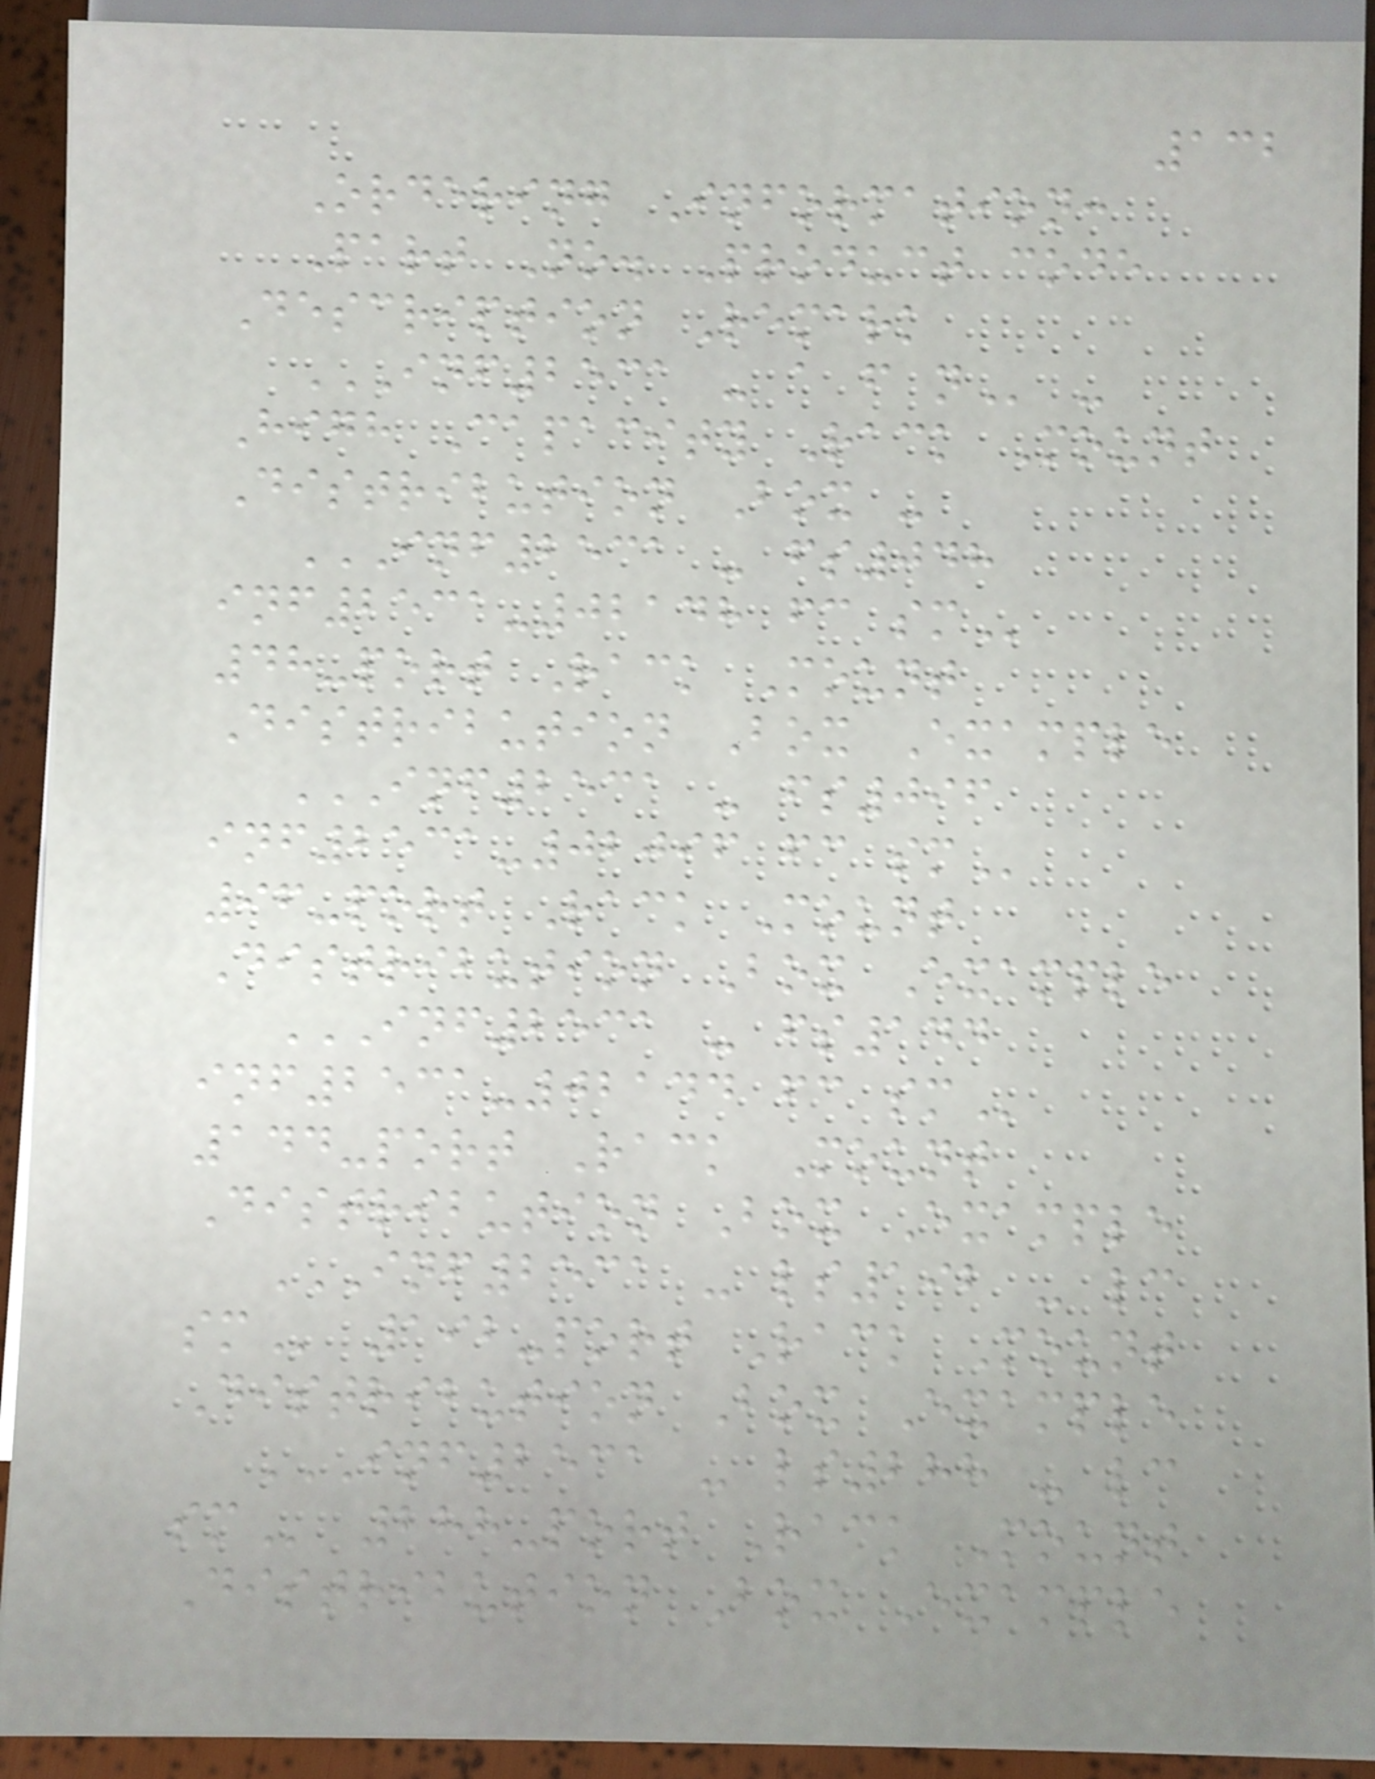132
Ordering Information:
Part No. Product code
Description Remark
INF2531 - A F N -
High Capacity Rack Mount
Distribution Box -
INF2531 - FS048
INF2531-02148 FC SM
48-port Rack Mount
Distribution Box Example
INF2531 - FS096
INF2531-02096 FC SM
96-port Rack Mount
Distribution Box Example
INF2531 - FS144
INF2531-02144 FC SM
144-port Rack Mount
Distribution Box Example
INF2531 - LS192 - LC
SM 192-port Rack Mount
Distribution Box Example
INF2531 - LS288 - LC
SM 288-port Rack Mount
Distribution Box Example
